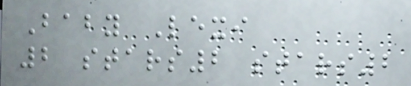Baby Lexi
2 stars2 stars2
